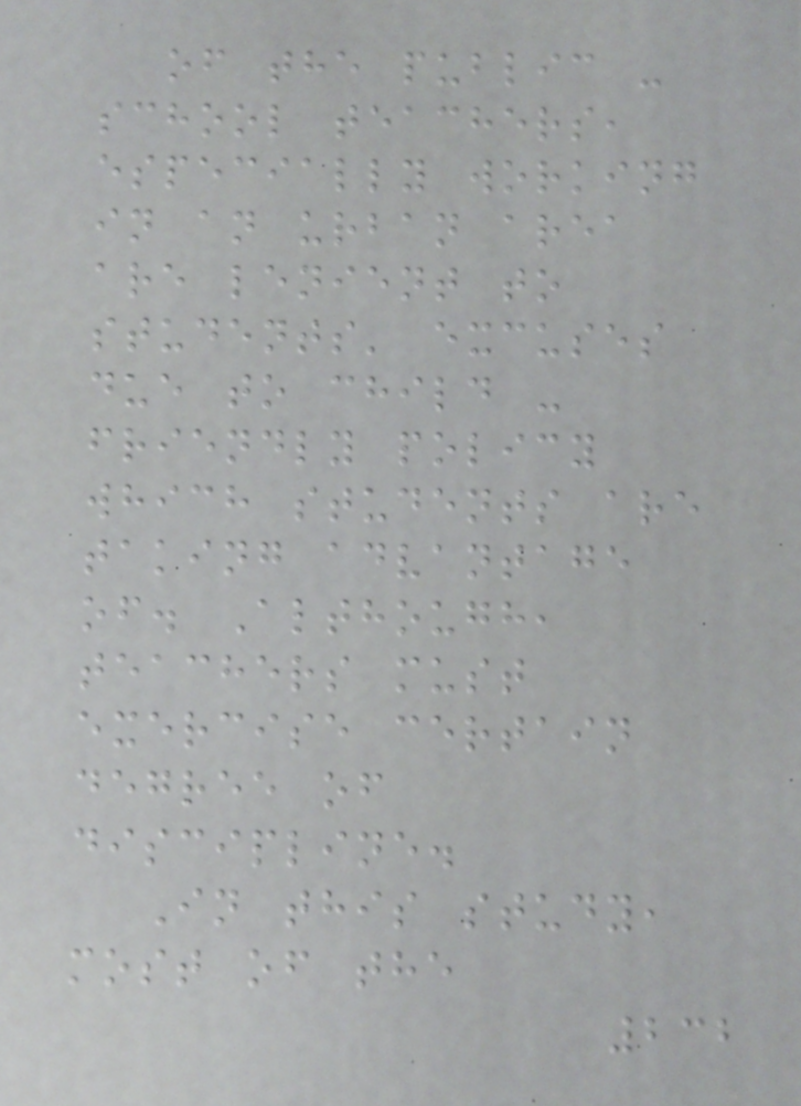of the public -
school teachers,
especially working
in an urban area
are lenient to
students' excuses
due to child -
friendly policy
which students are
taking advantage
of. Although,
teachers must
exercise certain
degree of
discipline.
In this study,
most of the
232
